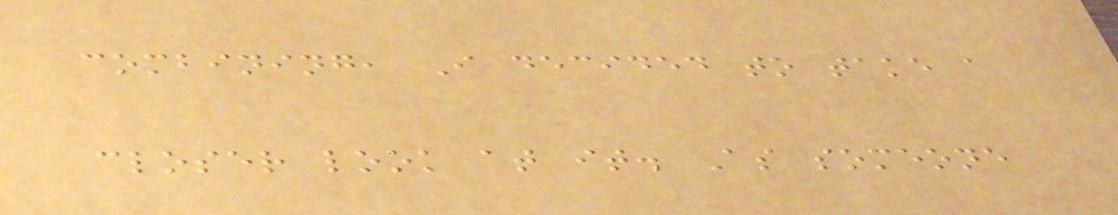combining, I decided to take a
closer look at it. As someone
